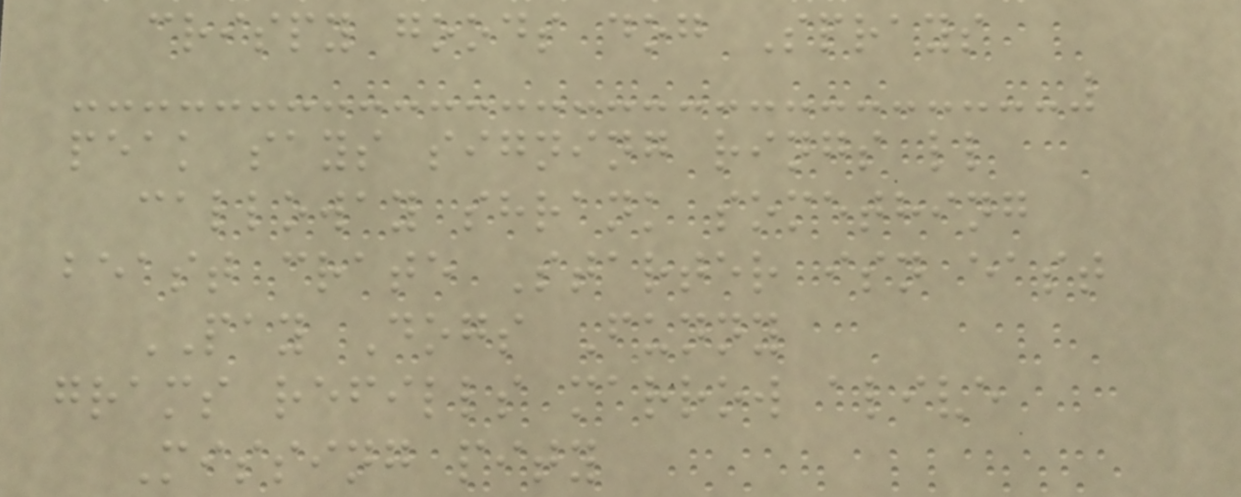crispy goods dog Sprays
peak says signing rings ll
calloway shrank something
beast crate Starter isn east
PAY Dogs Funny
grams refills marrow alive
Missing pity
